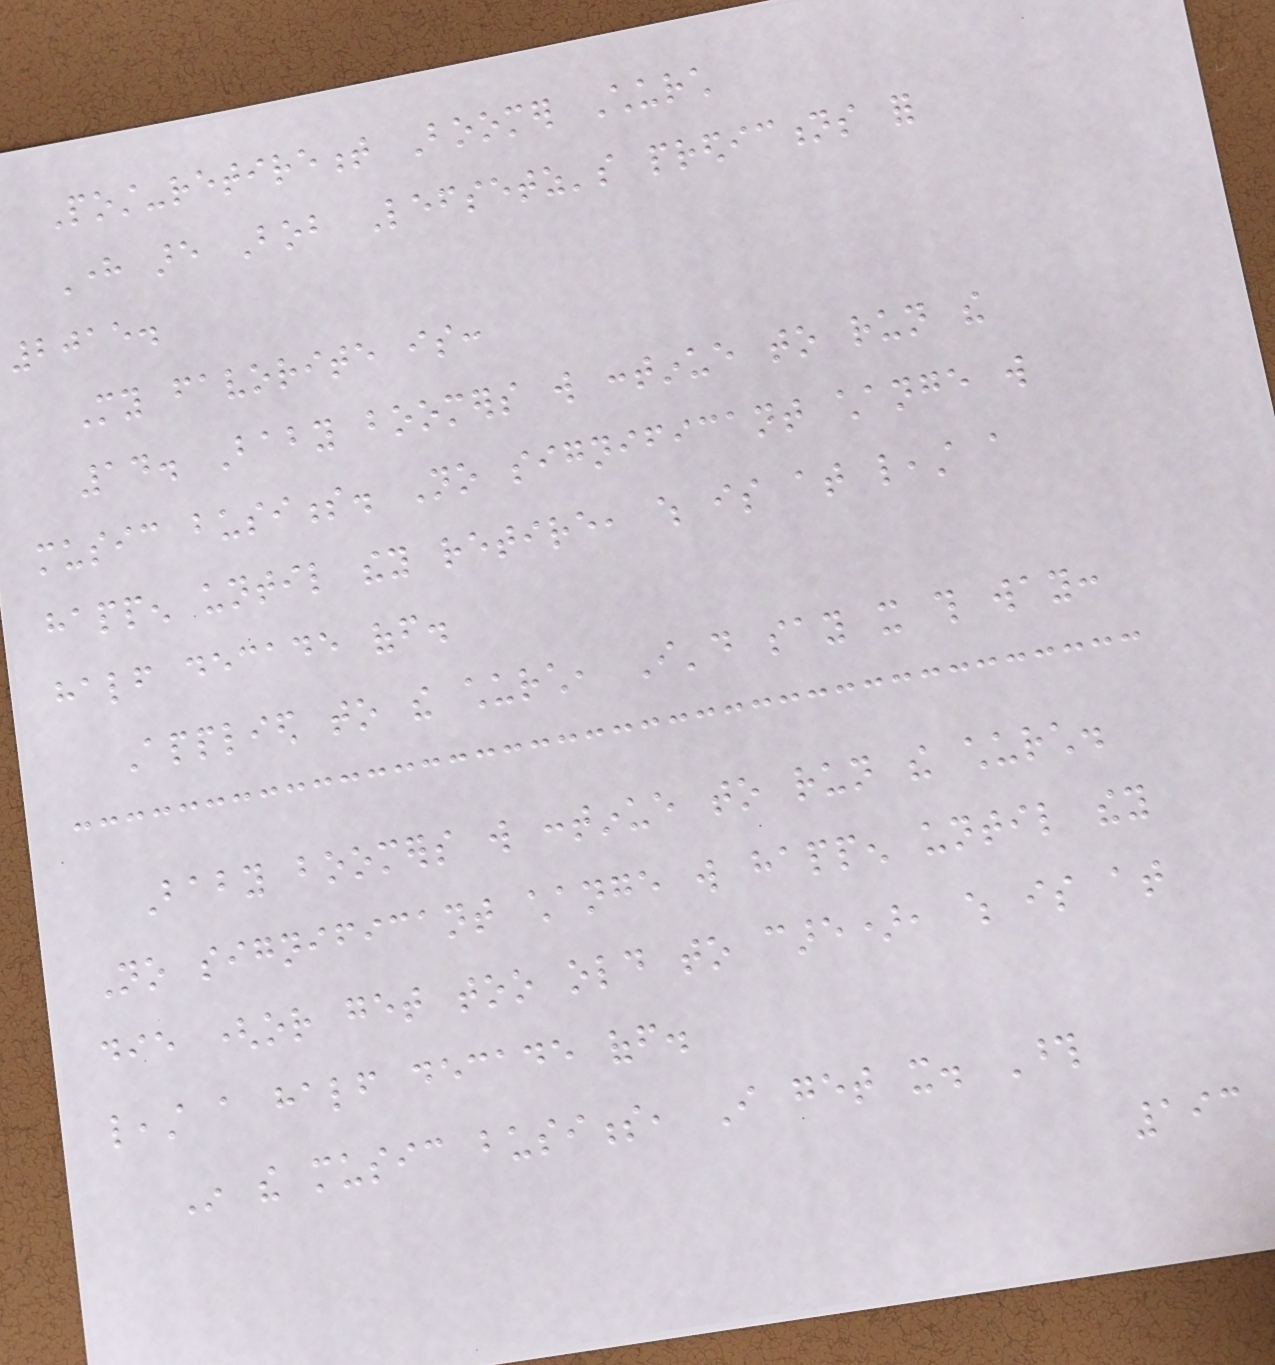Post-retirement Boomer Church
Here are Bob Lefsetz's predictions for
2015.
My favorite is:
14. Baby boomers will continue to run the
music business. No significant change will
happen until they retire, which is at least a
half decade off.
Applied to the church, I'd say it this way:
Baby boomers will continue to run the church.
No significant change will happen until they
die (or get too old to care), which is at
least a half decade off.
In the music business, I get it. Those
193
